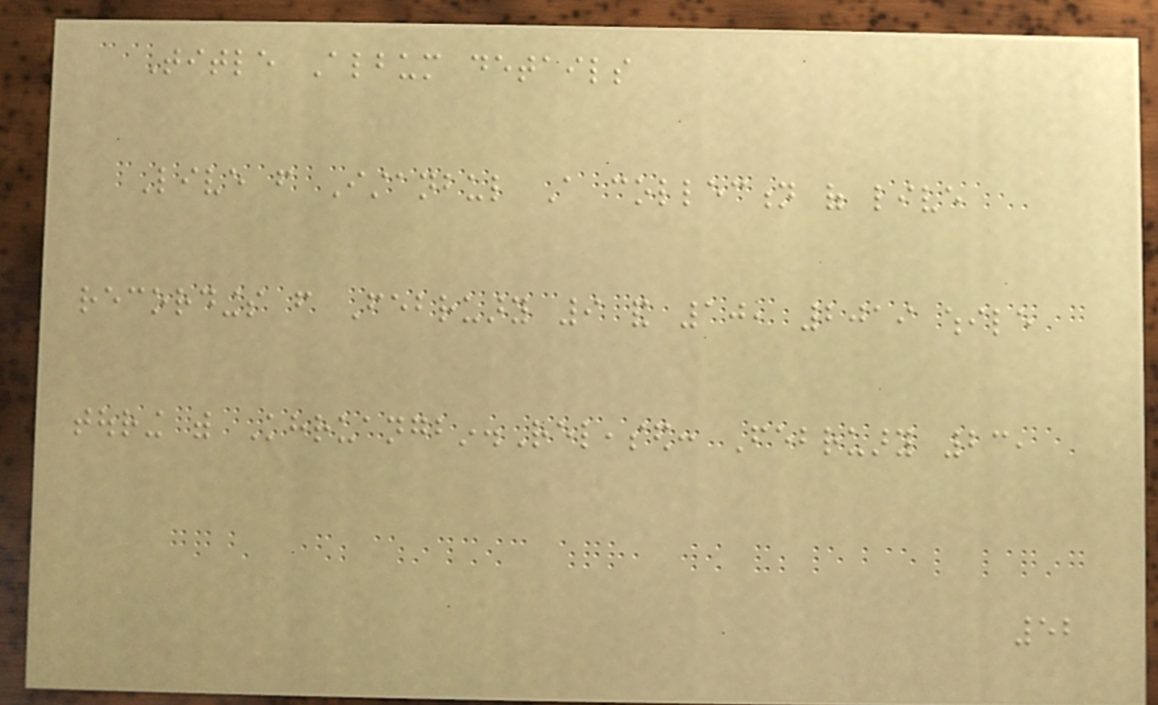Title Album details
Live from Istanbul A collection of live
recordings from February 9 and 10, 2019 while
touring with Khruangbin.Released: February 23,
52
